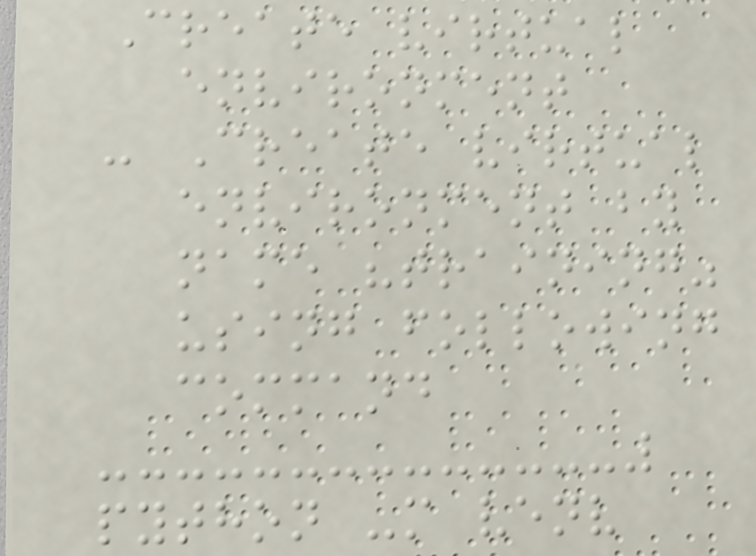Create virtual
environment
- Create virtual
environment by
name "training"
using following
command
python -m venv
